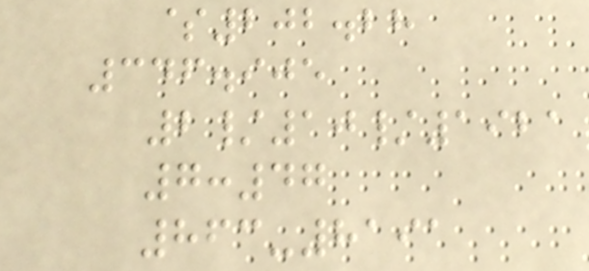$202.28
346.905
2/10/1921
7:47
863-8191
